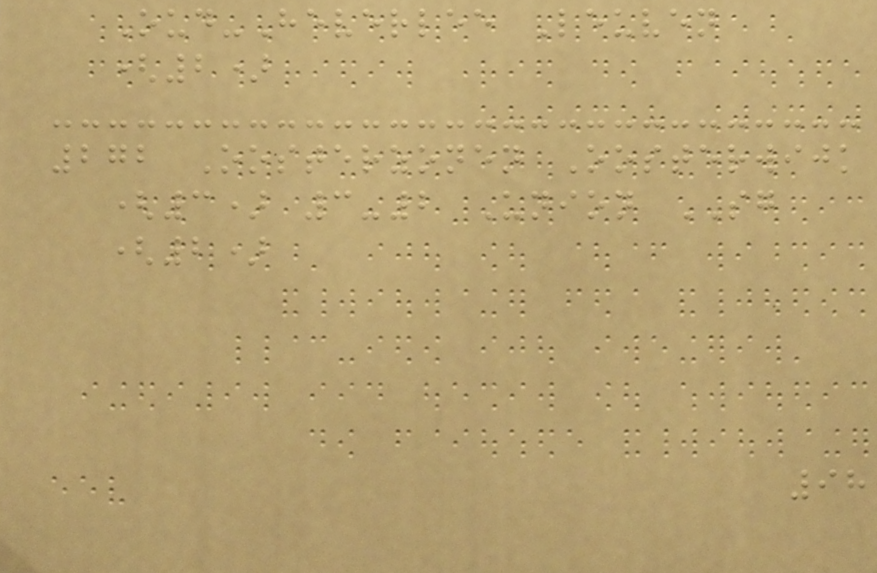Oud-Heverlee Leuven
(2)
272 Oosterzonen Oosterwijk
(3) 3-2 Union SG
(2)
98
